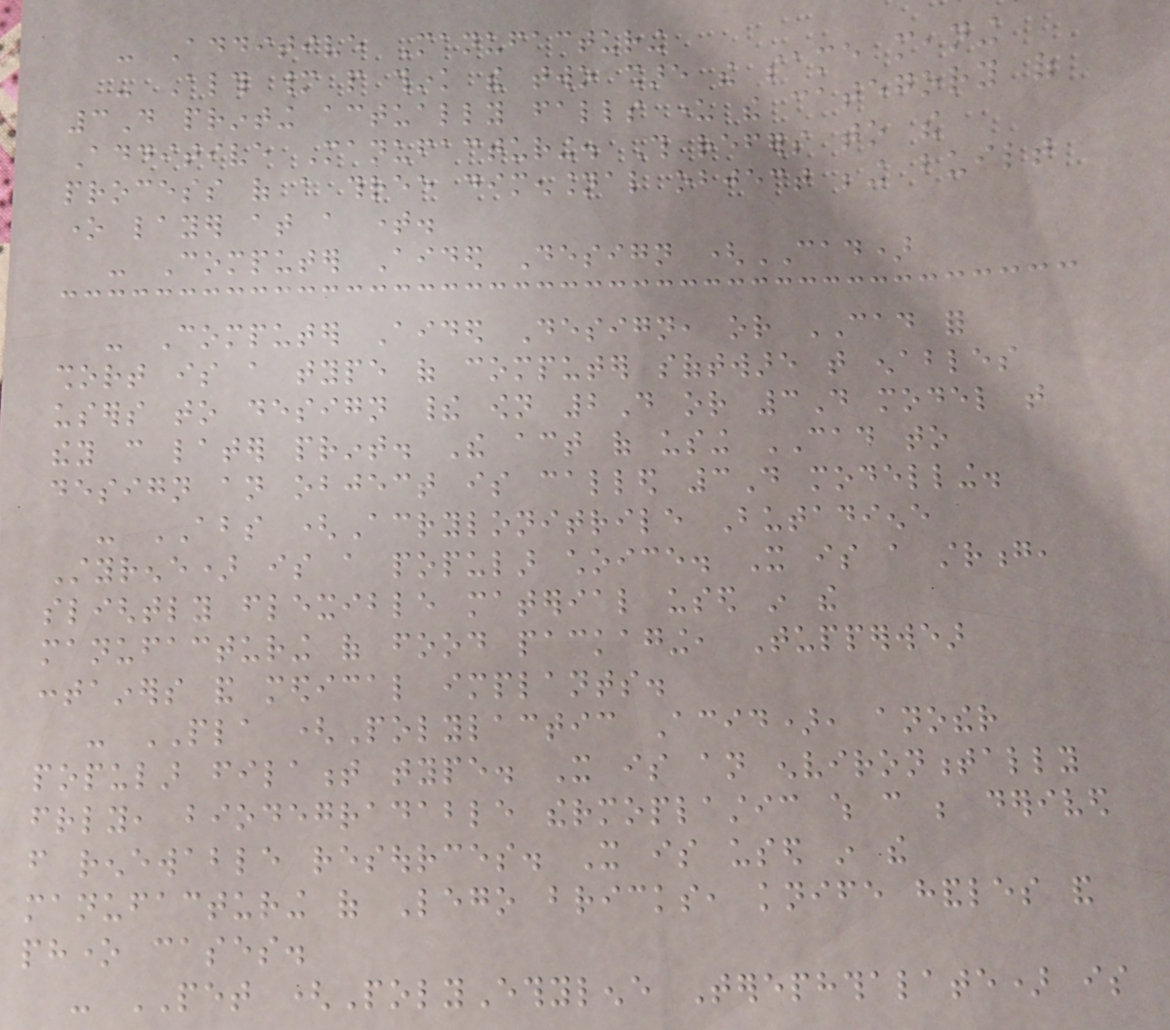- Additive Manufacturing
- Although many people think the two share the same meaning
3D printing actually falls under the category of
Additive Manufacturing. This refers to the
process of a three dimensional object being built
one layer at a time.
- Computer Aided Design (CAD)
- Computer Aided Design, or CAD for
short is a type of computer software that enables
users to design their own 2D or 3D model that
they can later print. The act of using CAD to
design an object is called 3D modelling.
- ABS (Acrylonitrile Butadiene
Styrene) is a popular choice. It is a strong,
slightly flexible material used in the
manufacturing of food packaging, Tupperwear
containers and medical implants.
- PLA (Polylactic Acid), another
popular filament type. It is an environmentally
friendly, biodegradable thermoplastic which can be derived
from renewable resources. It is used in the
manufacturing of Lego bricks, knife handles and
phone cases.
- PET (PolyEthylene Terephthalate) is
